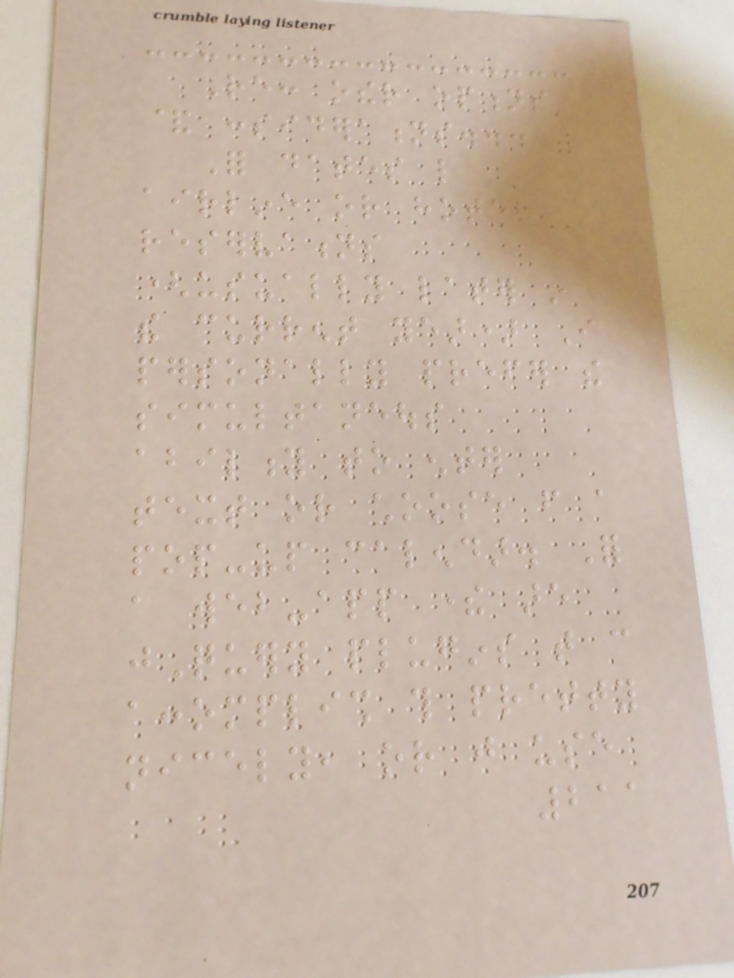Re: other options
& considerations...
For dates like
airline or hotel
reservations
(usually later in
the current year) I
personally prefer the
simultaneous
ability to enter
text or choose from a
pop-up calendar. For
a web-app there are
jQuery plugins that can
accomplish this pretty
nicely, or just use
211
